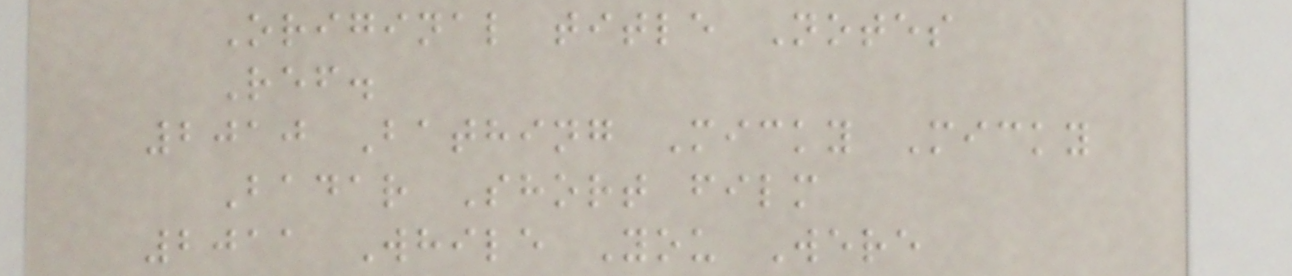Original title Notes
Ref.
2010 Bathing Micky Micky
Badar Short film
2011 While You Were
